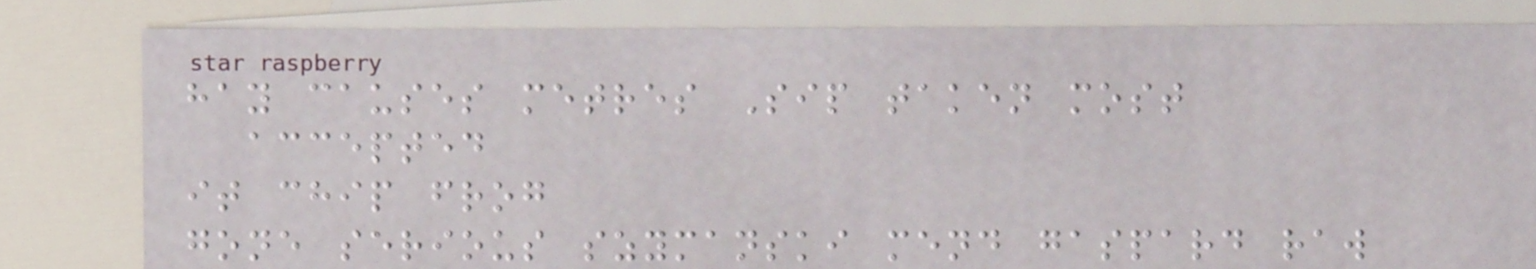hay causes metres Sip taken most
accepted
it chip frog
gone serious szymanski mend gaspard raw
